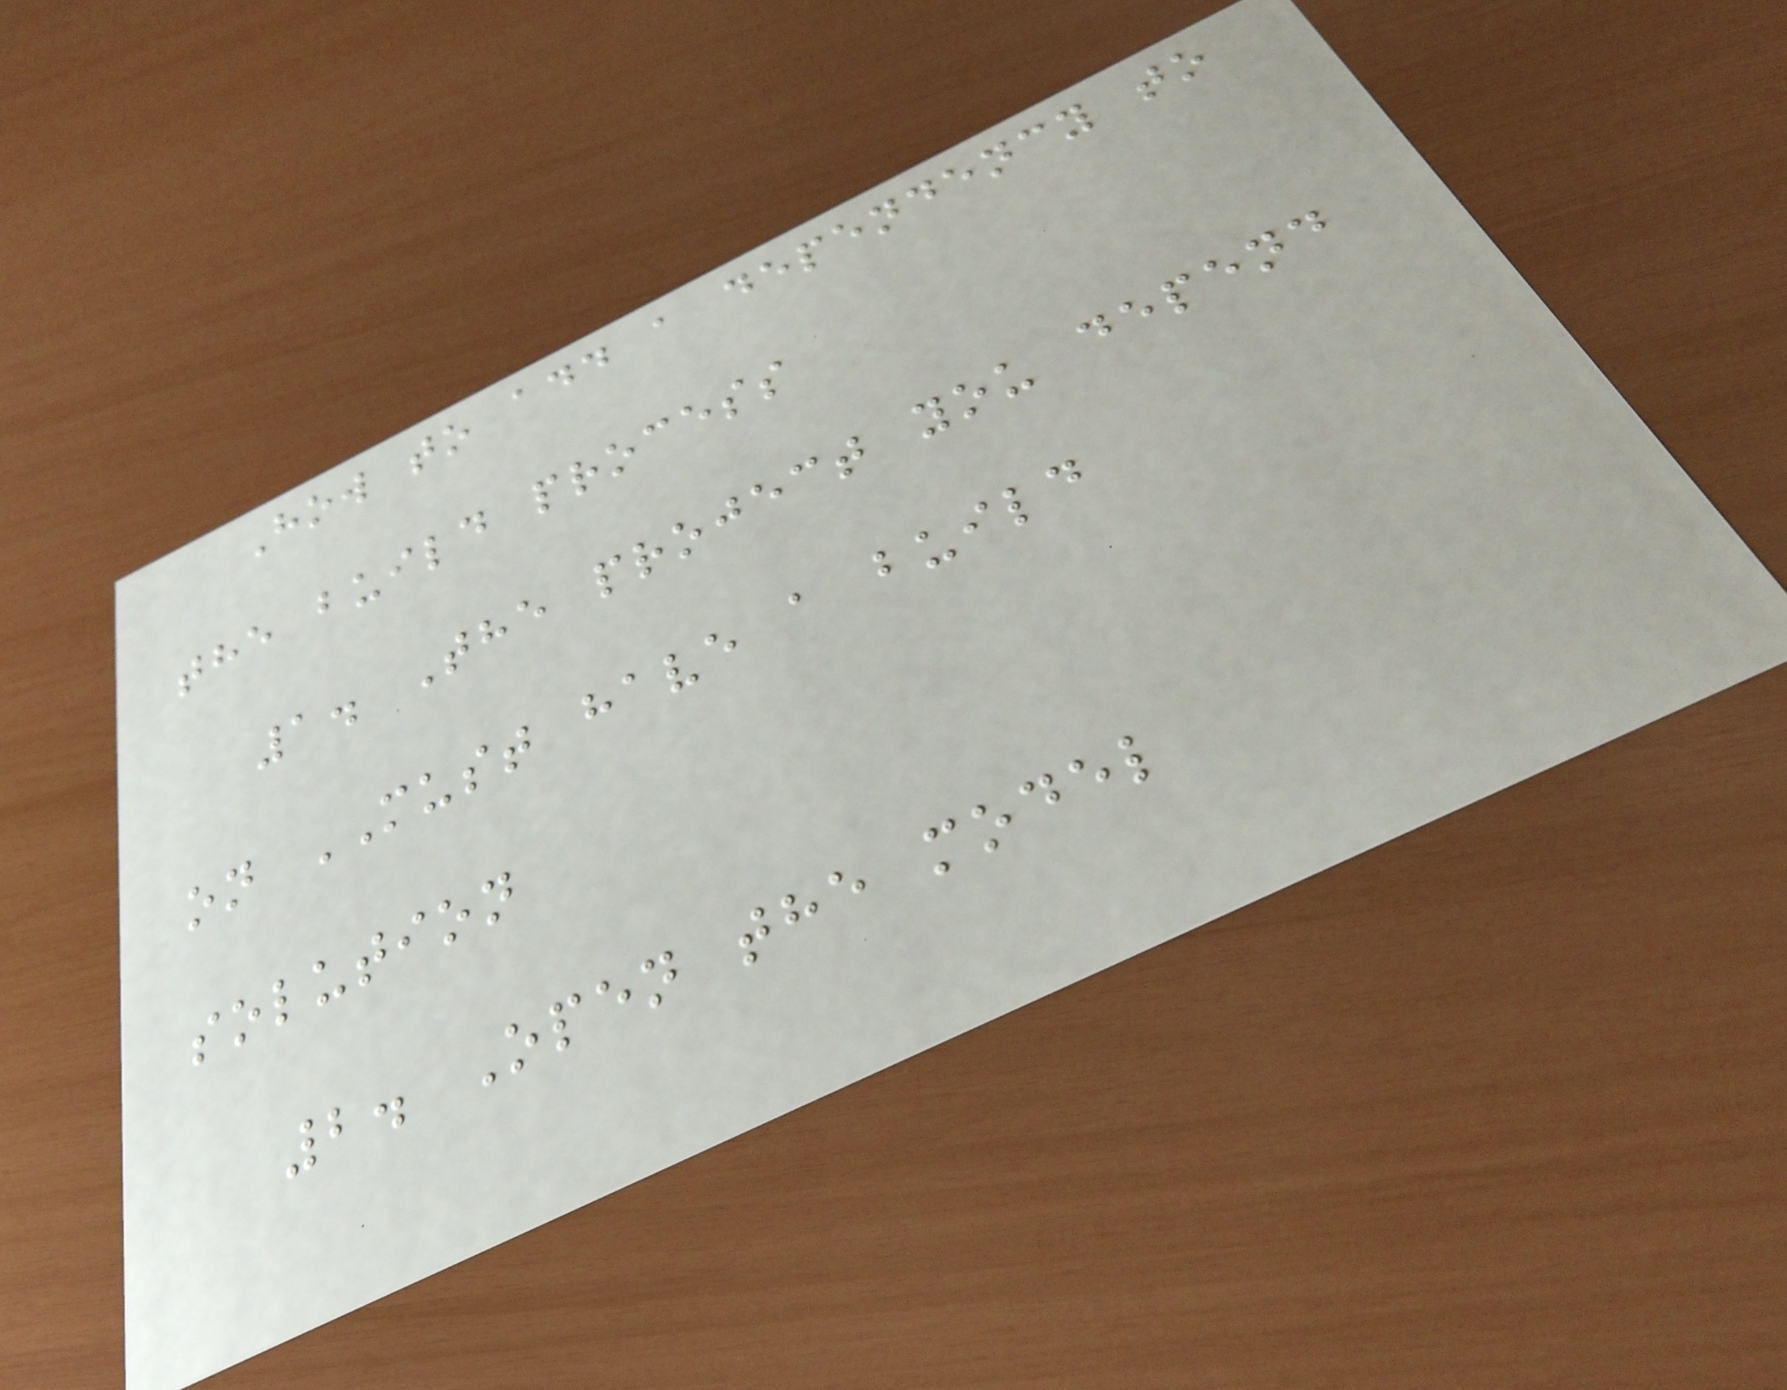How to add a dependency to
the build process
1. The project you depend
on MUST have a build
solution
2. Open the model
